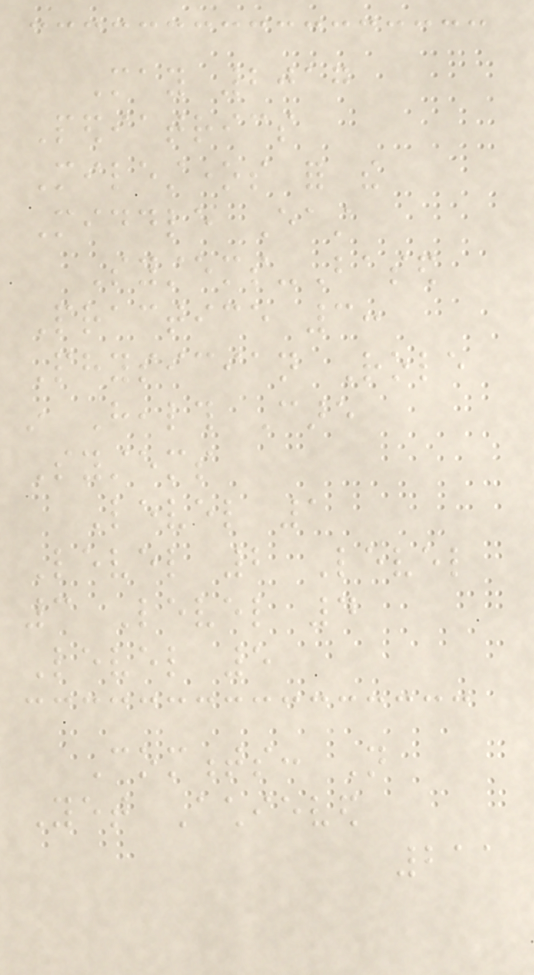May 2017
Pediatrics
Milestones for the
Middle East
Systems-Based
Practice 3:
Physician Role
in Health Care
Systems
Level 1
Level 2 Level
3 Level 4
Level 5
Comments: Not
Yet Achieved
211
